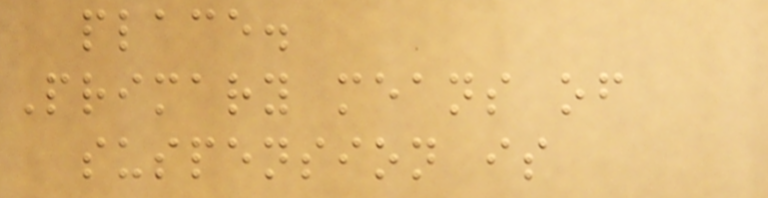place.
Primary means of
suspension is
